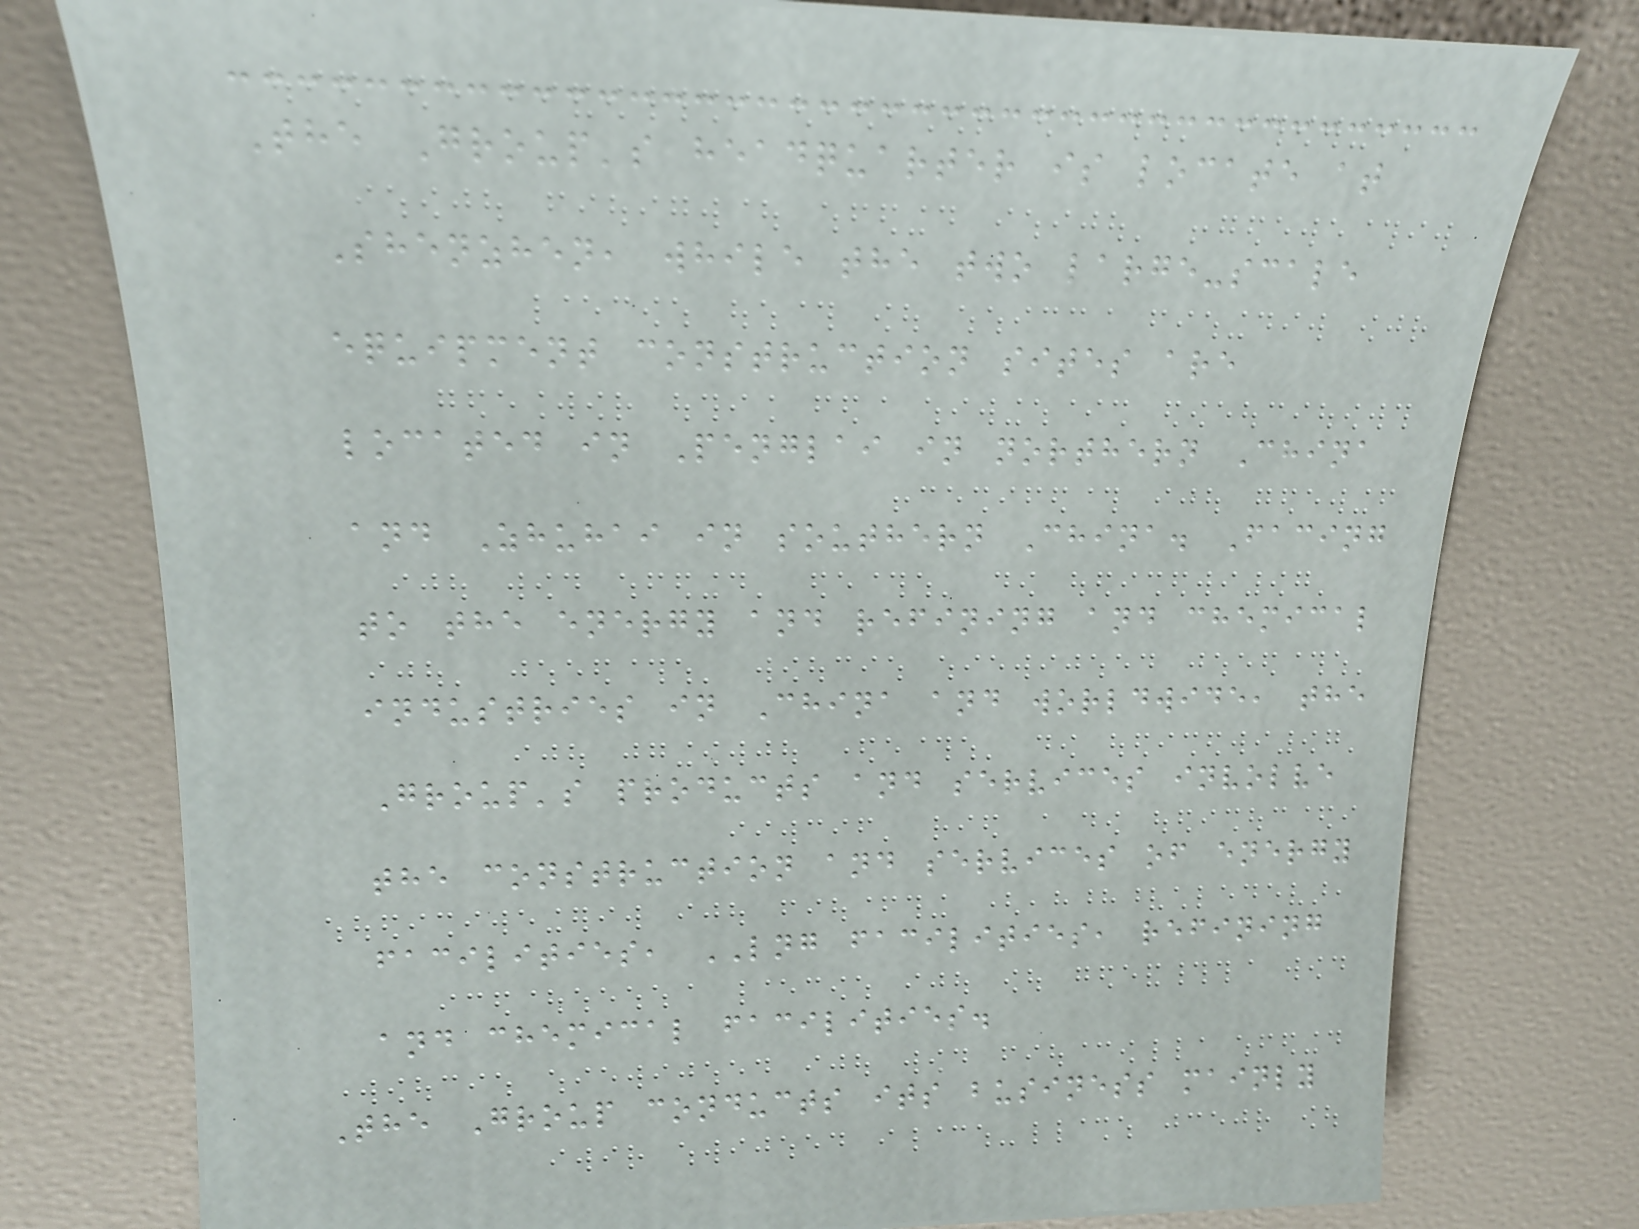The Group's headquarter is locate at
Shenzhen, while the two large-scale
equipment construction sites are
located in Penglai in northern China
and Zhuhai in southern China. Facing
to the energy and refining and chemical
industries in China and worldwide, the
Group's products and services involve
the construction and services of energy
facilities, LNG facilities, refining
and chemical facilities.
The Group conducts its business mainly
